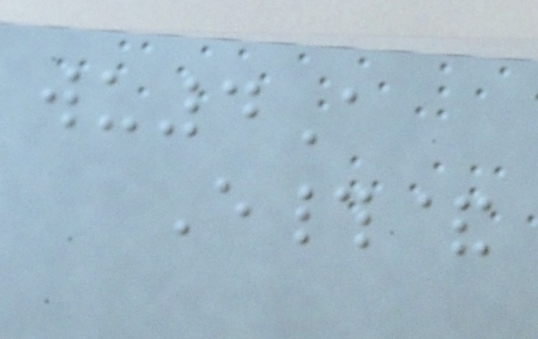wu4A
E#&
